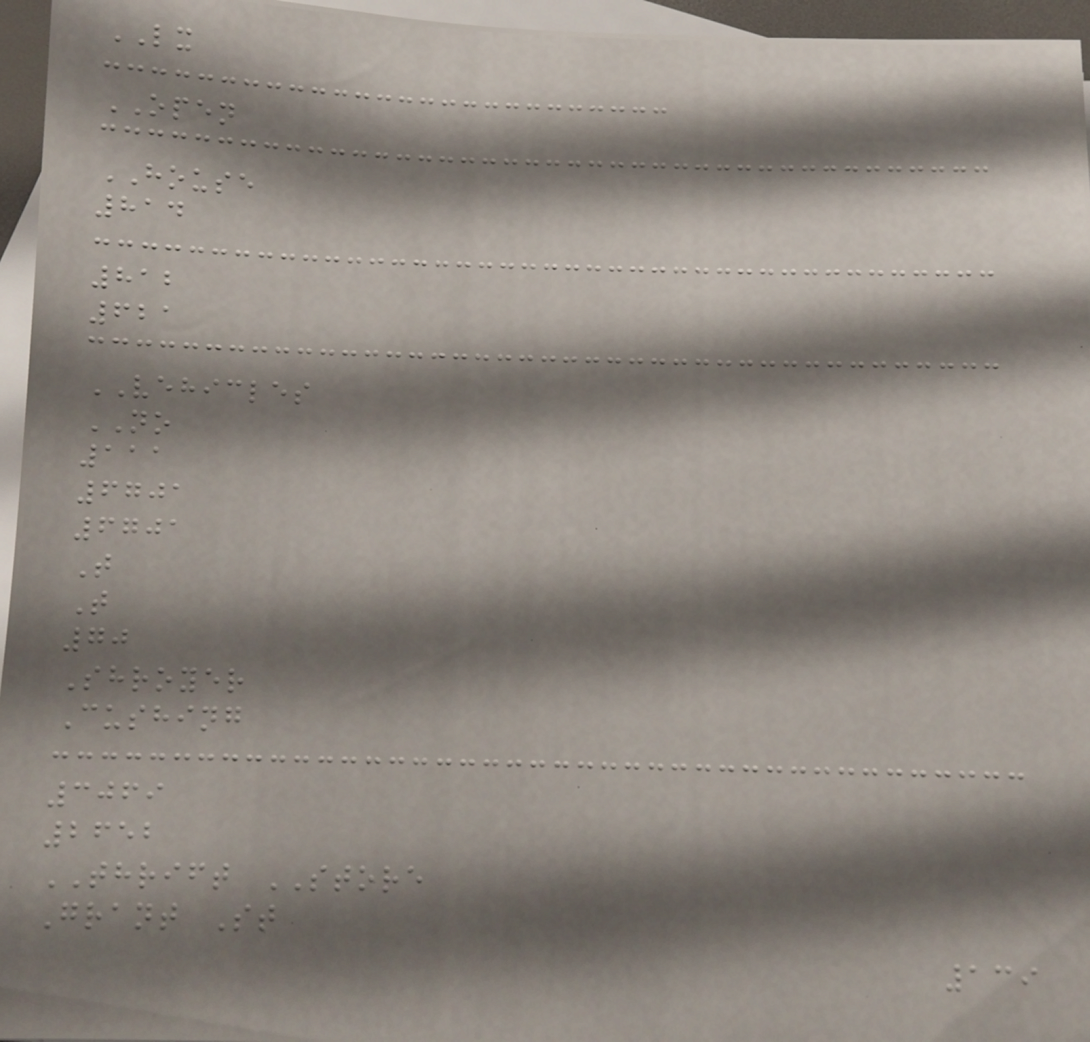LX
OPEN
HOUSE
814
812
621
VEHICLES
NO
111
6701
6701
T
T
70
Shroyer
Cushing
3069
2652
THRIFT STORE
Grant St
139
